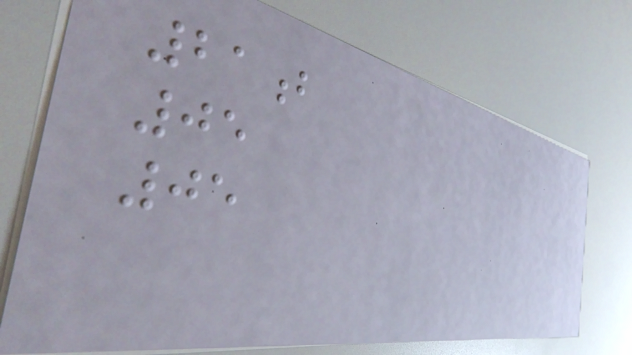21b
05
05
